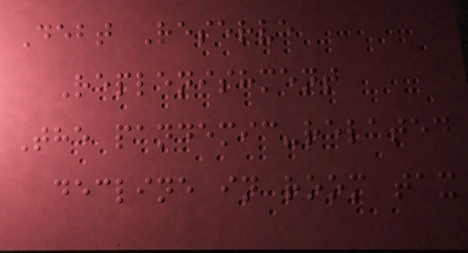Debt Reserve
Replenishment
The pandemic-related
decline in room tax
